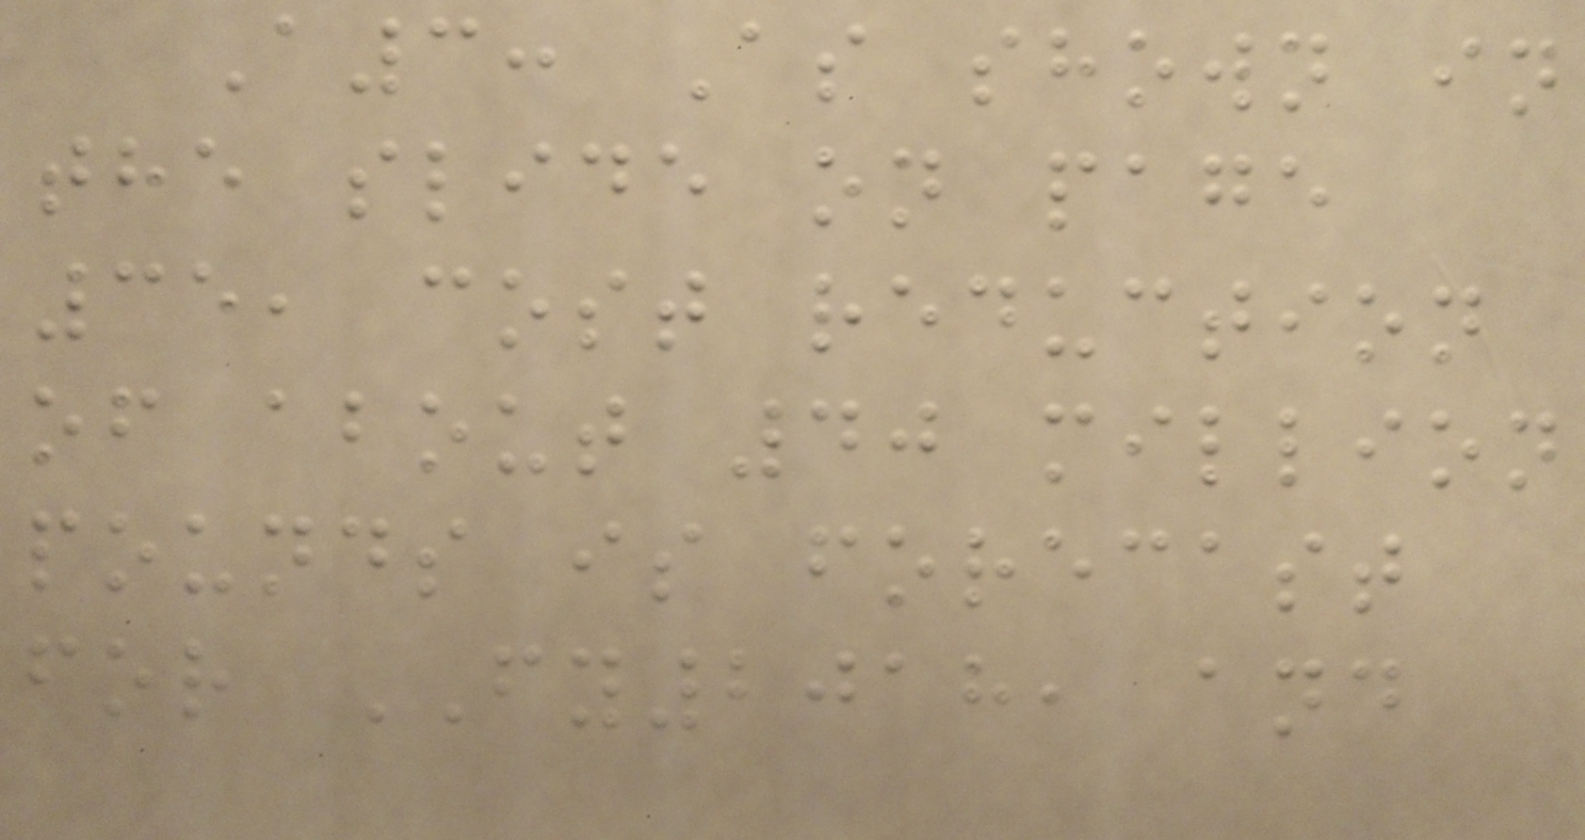A3: As shown in
the slide on page
35, cost reduction
of about 40 million
pounds is forecast
for FY2018, and
